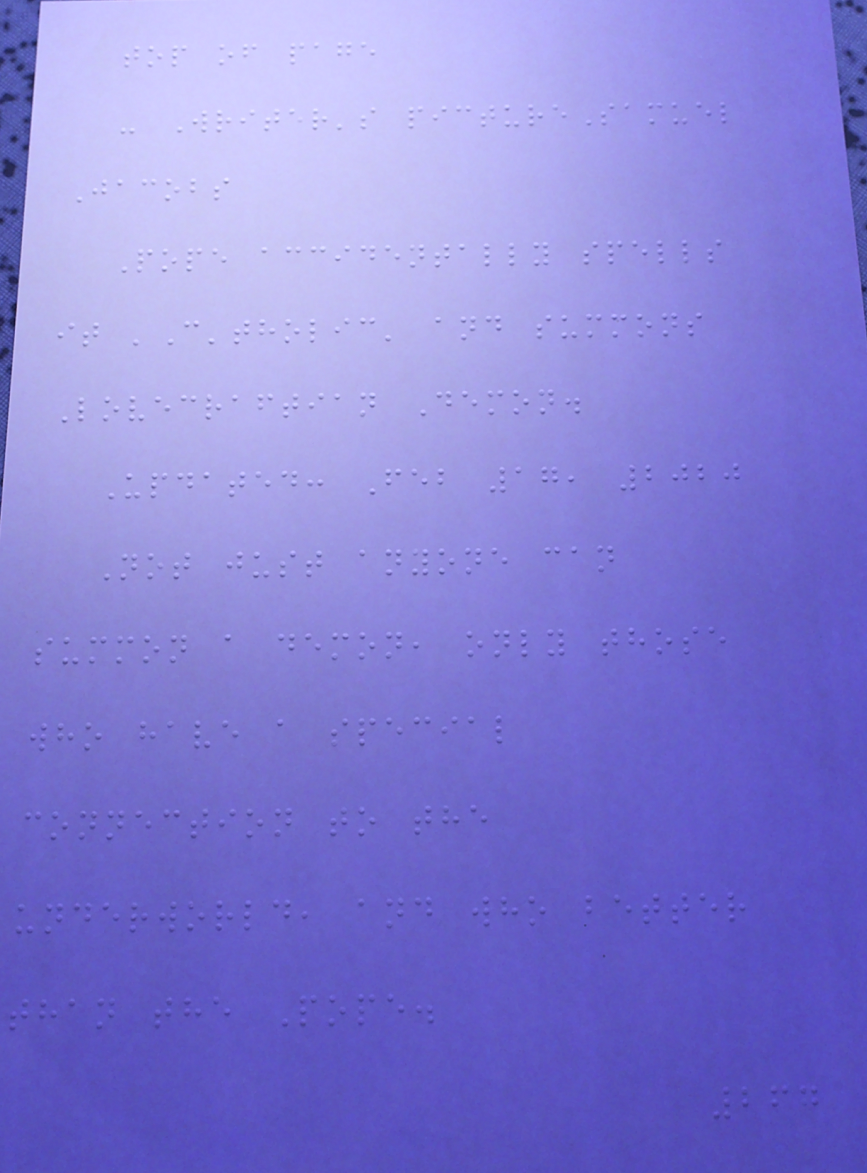top of page
- Writer's pictureSamuel
Jacobs
Pope accidentally spells
it 'C'tholic' and summons
Lovecraftian Demon.
Updated: Feb 17, 2020
Not just anyone can
summon a demon, only those
who have a special
connection to the
underworld, and who better
than the Pope.
267
